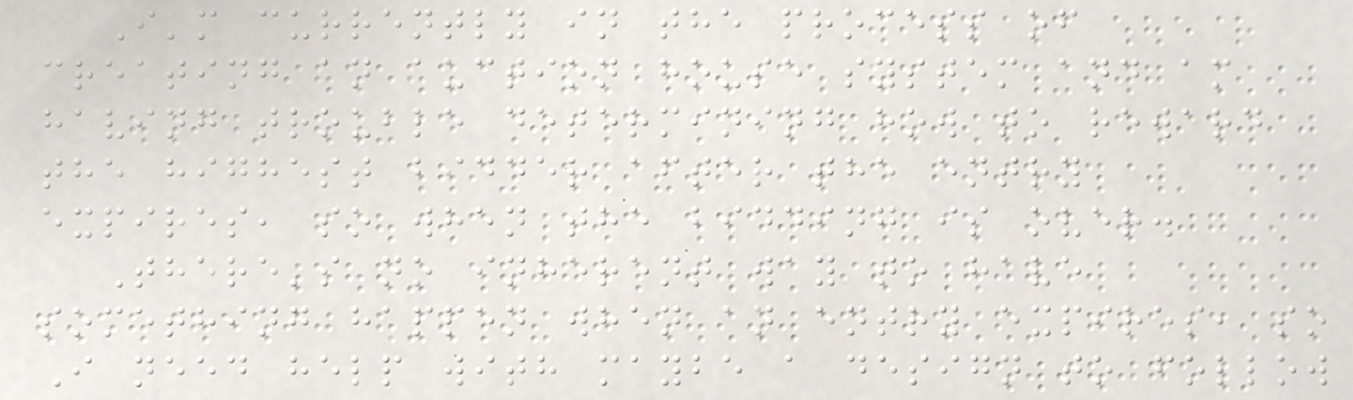I'm currently in the process of
creating an auction house system and am
having trouble determining how to reward
the highest bidder after the entry
expires, so when the bidding is over.
There's no inherent way to have
something happen when an entry expires, so
I need help with maybe a design to follow
